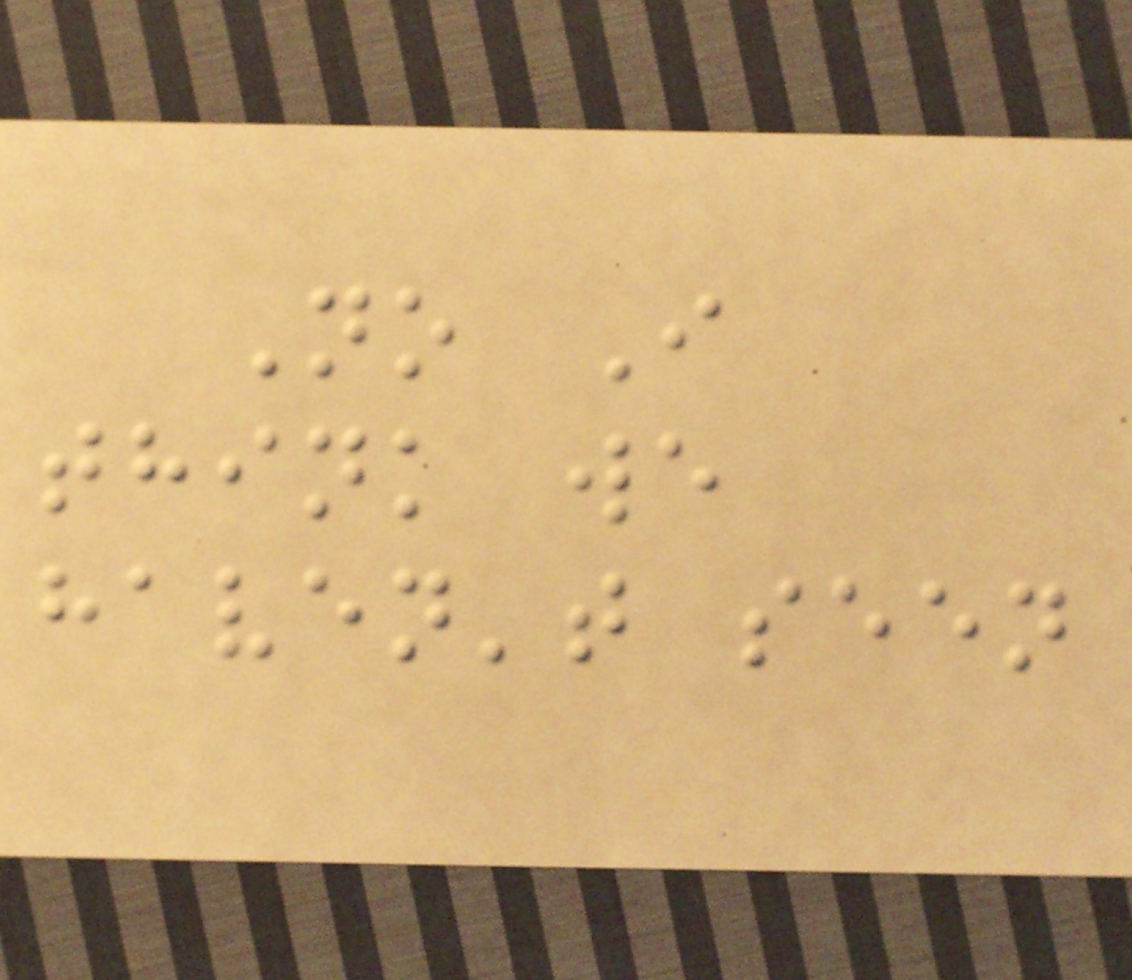No I
think we
haven't seen
